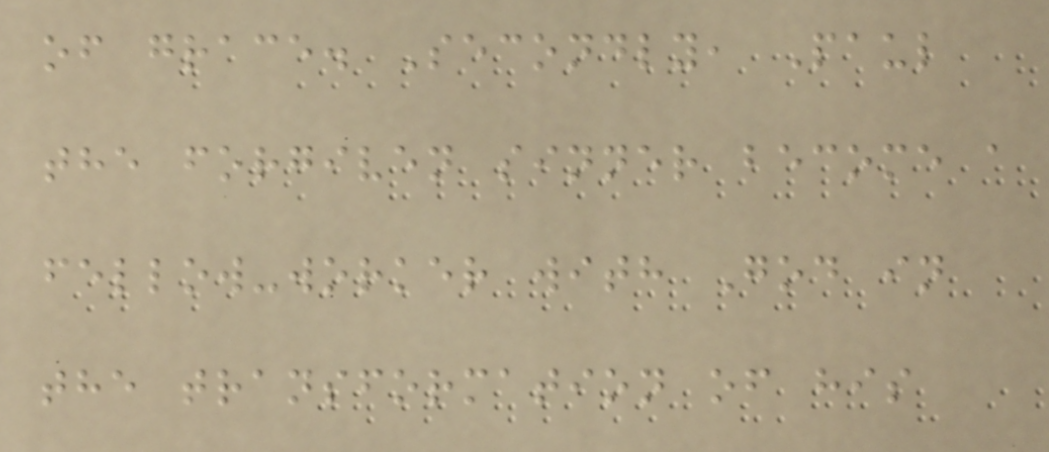of grace. Secondly, Paul
the forgiven sinner become a
fellow-worker with God in
the transformation of his
